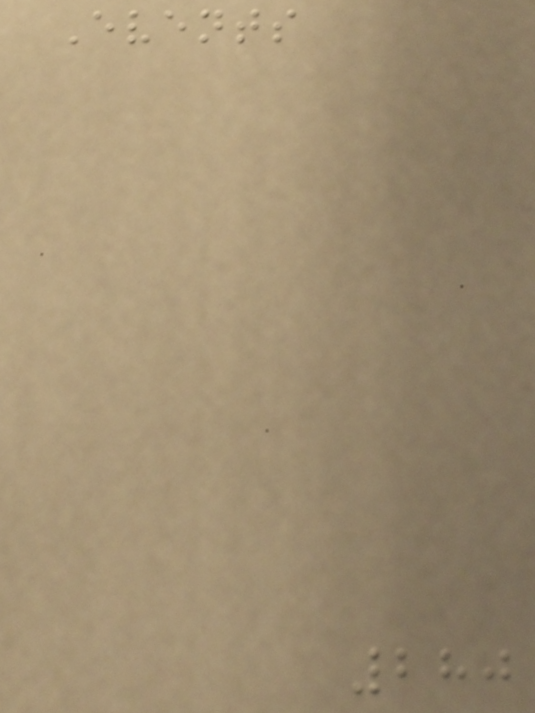Events
280
